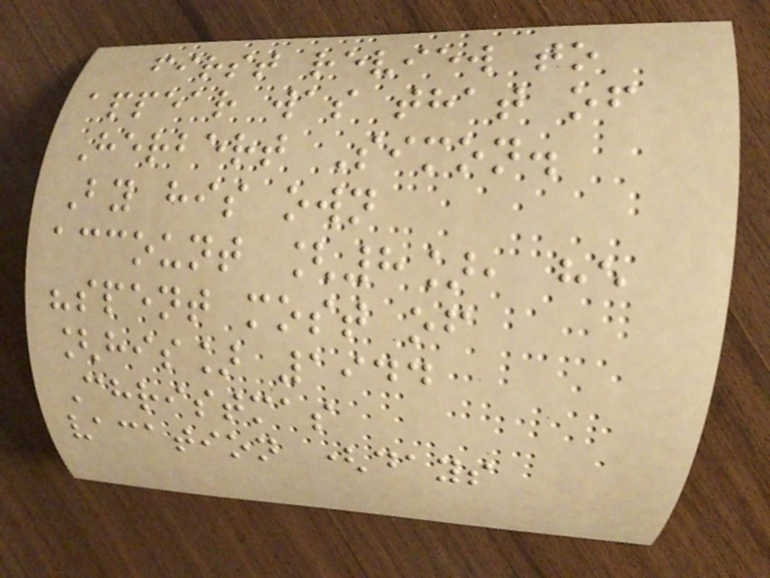first review to
appear was that of
Herbert Simon.
By his own
account [8], he
"spent most of
[his] 1944
Christmas
vacation (days
